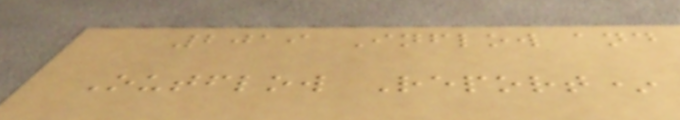2019 Inflow and
Outflow Report*
